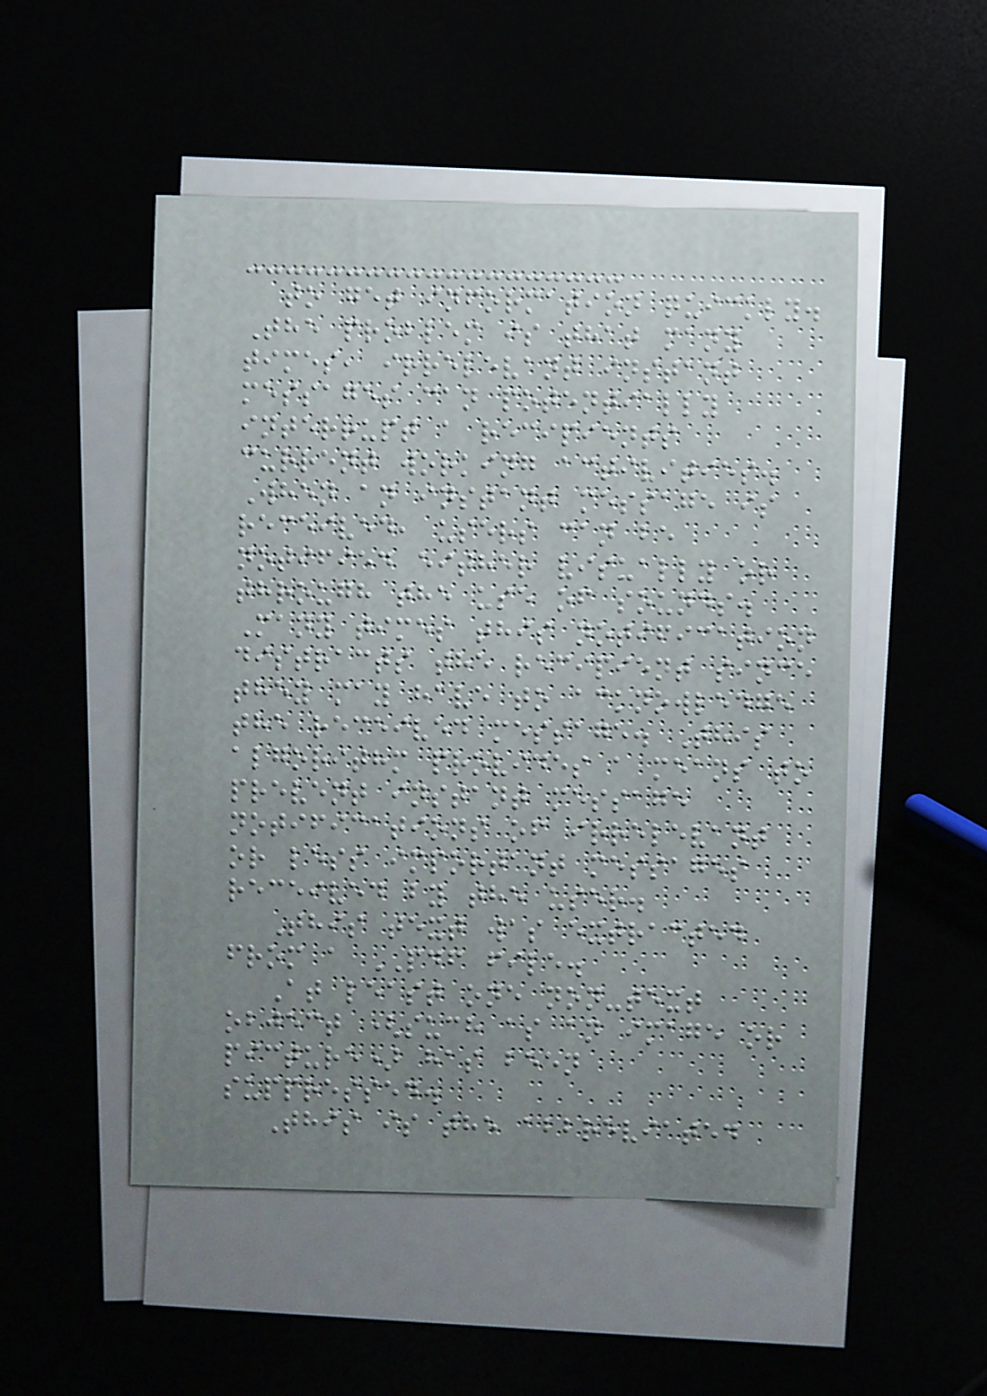to get information quickly.
The problem is that many
times, irrelevant instant
messages can potentially
interrupt a recipients
current working activities.
When an instant message is
received, users can be
notified either visually or
through the use of sounds.
Many times this notification
distracts the recipient since
they may have to acknowledge
the received message. This
algorithm provides a means to
prevent instant message
notifications of irrelevant
or less important messages
received by the user.
This text was extracted
from a PDF file.
At least one non-text
object (such as an image or
picture) has been
suppressed.
This is the abbreviated
